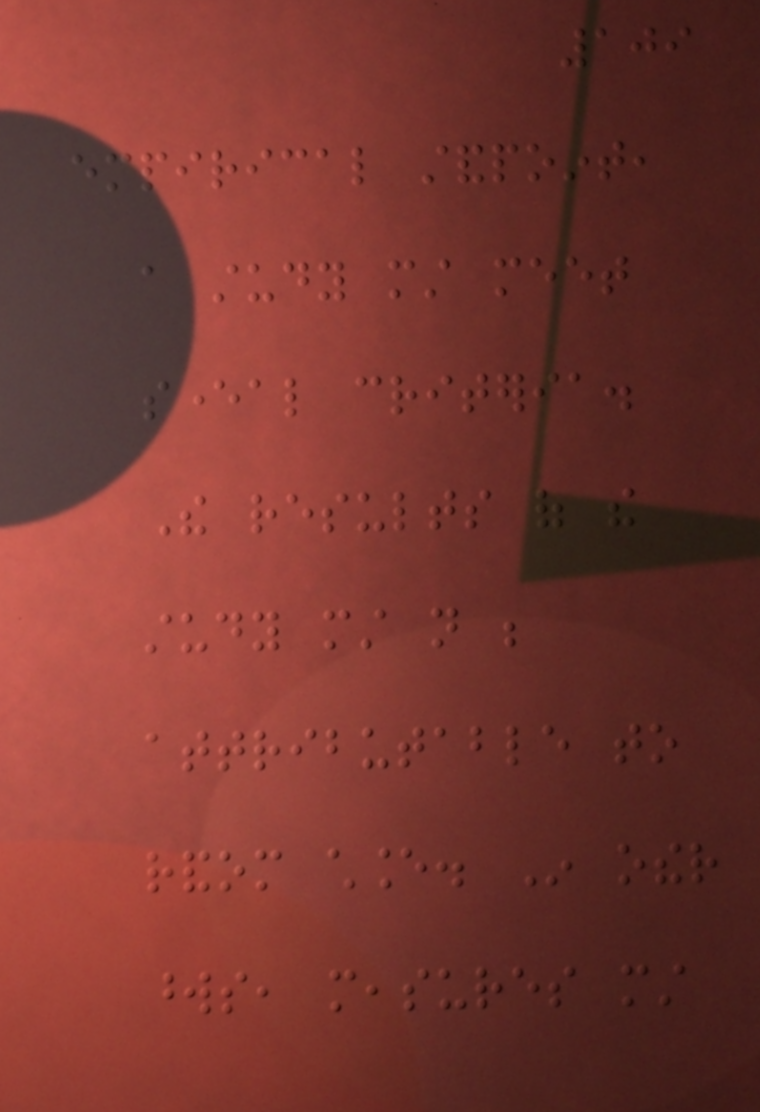109
empirical standpoint,
a study must meet
several criteria.
The results of the
study must not be
attributable to
random chance. In other
words, measures must
